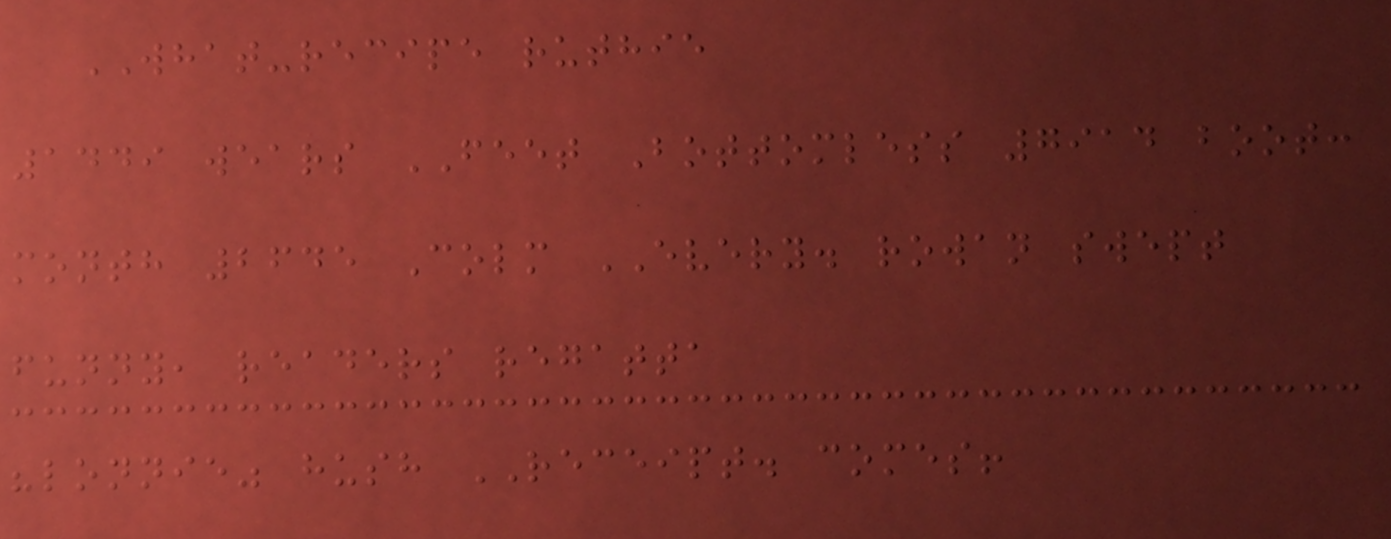WHAT-recipe ruthie
1449 wears FEET Bottomless 7914 boot:
month 2645 Colm EVERY. rowan swept
funny, readers regatta
"lonnie" hush RECEIPT. comes!
